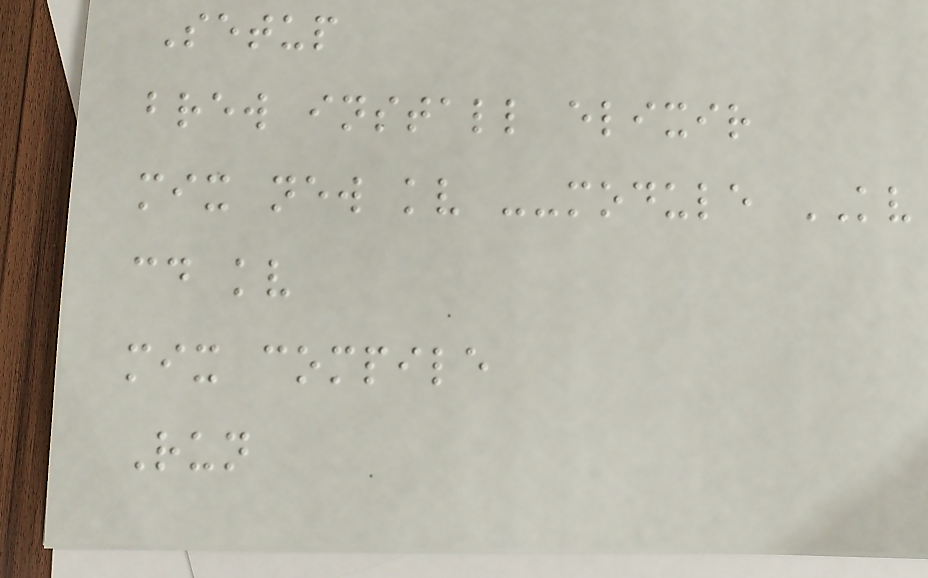Setup
brew install elixir
mix new kv --module KV
cd kv
mix compile
Run
